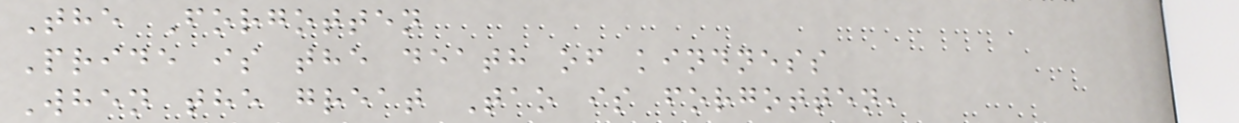The Forgotten
Pride is the death of kindness
When the great Tao is forgotten,
